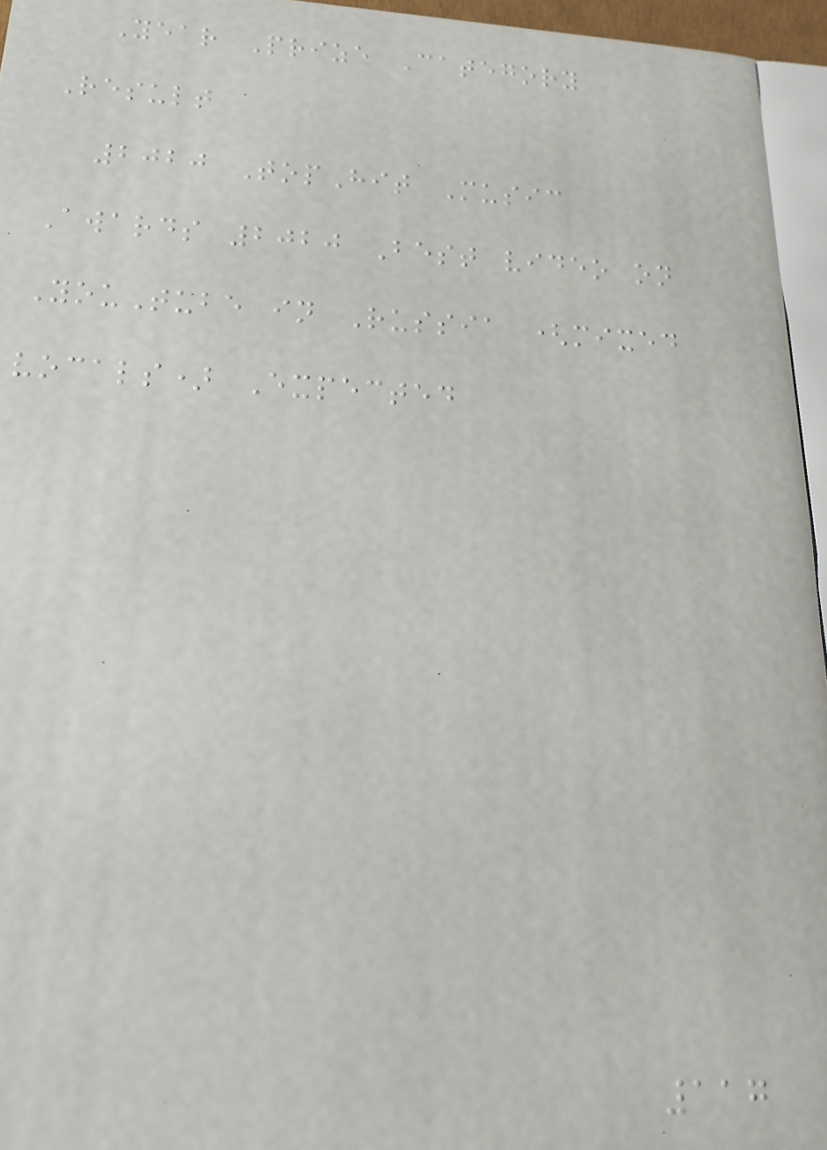Year Prize Category
Result
2020 TopHit Music
Awards 2020 Best video on
YouTube in Russia (mixed
vocals) Expected
117
